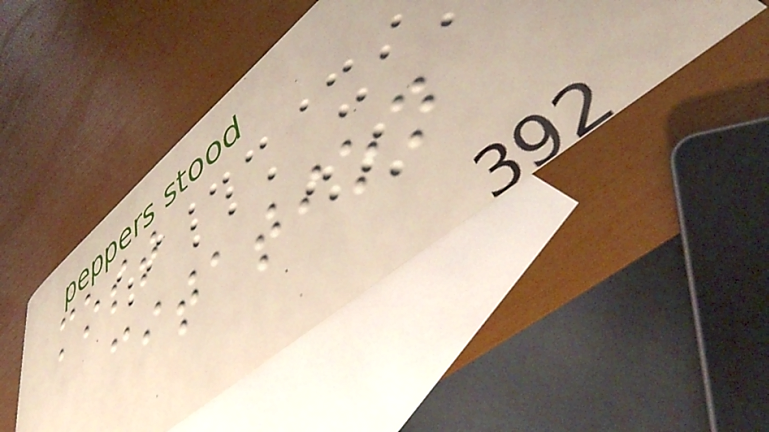most
citation
